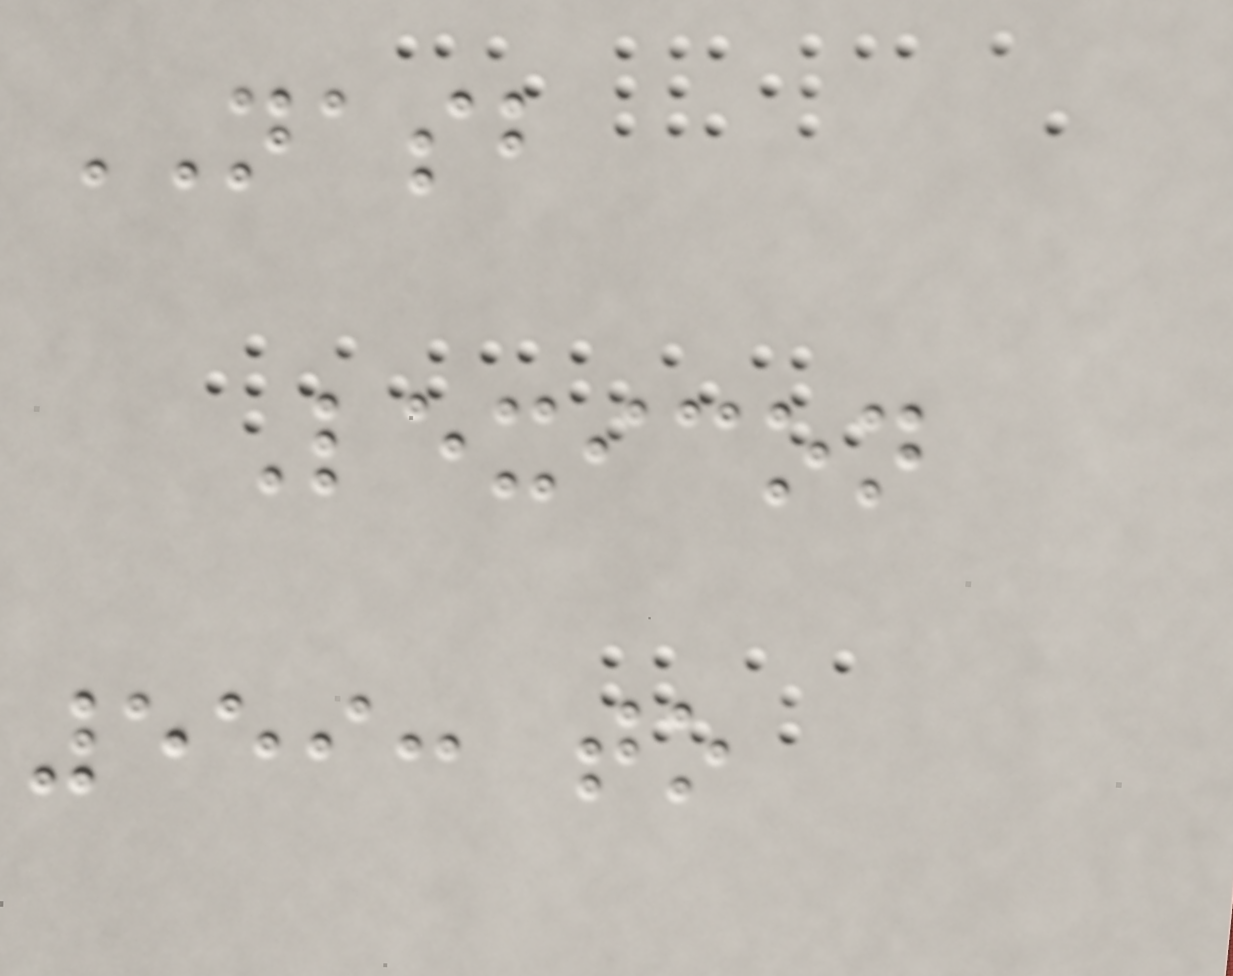NASB
Lexicon
559: to
